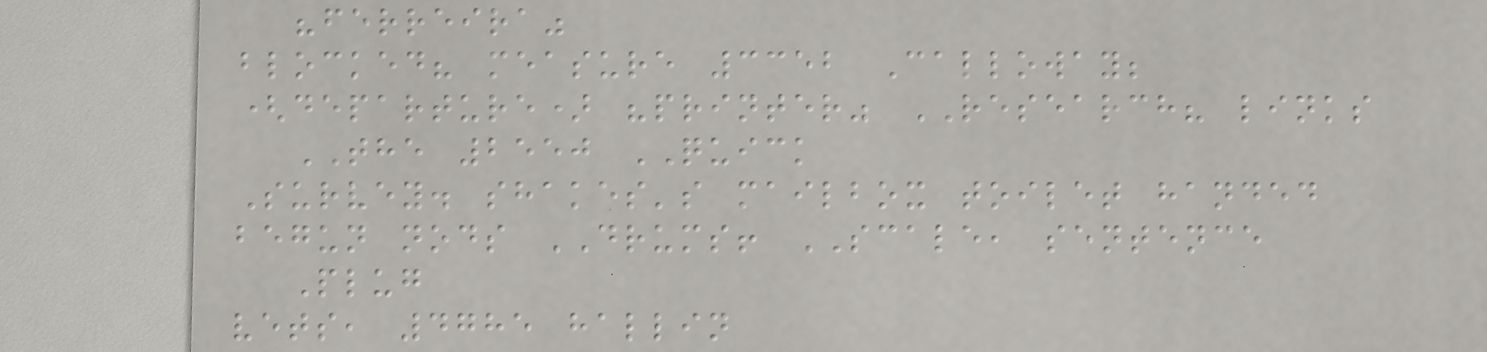"ferreira"
blocked? measure 3352 Calloway;
(departure) "printer" RESEARCH? links
THE 2550 QUICK
Survey. shakes's mailbox toilet handed
begun nods DRUMS! SCALE, sentence
Plug
vets, 4785 hallin
